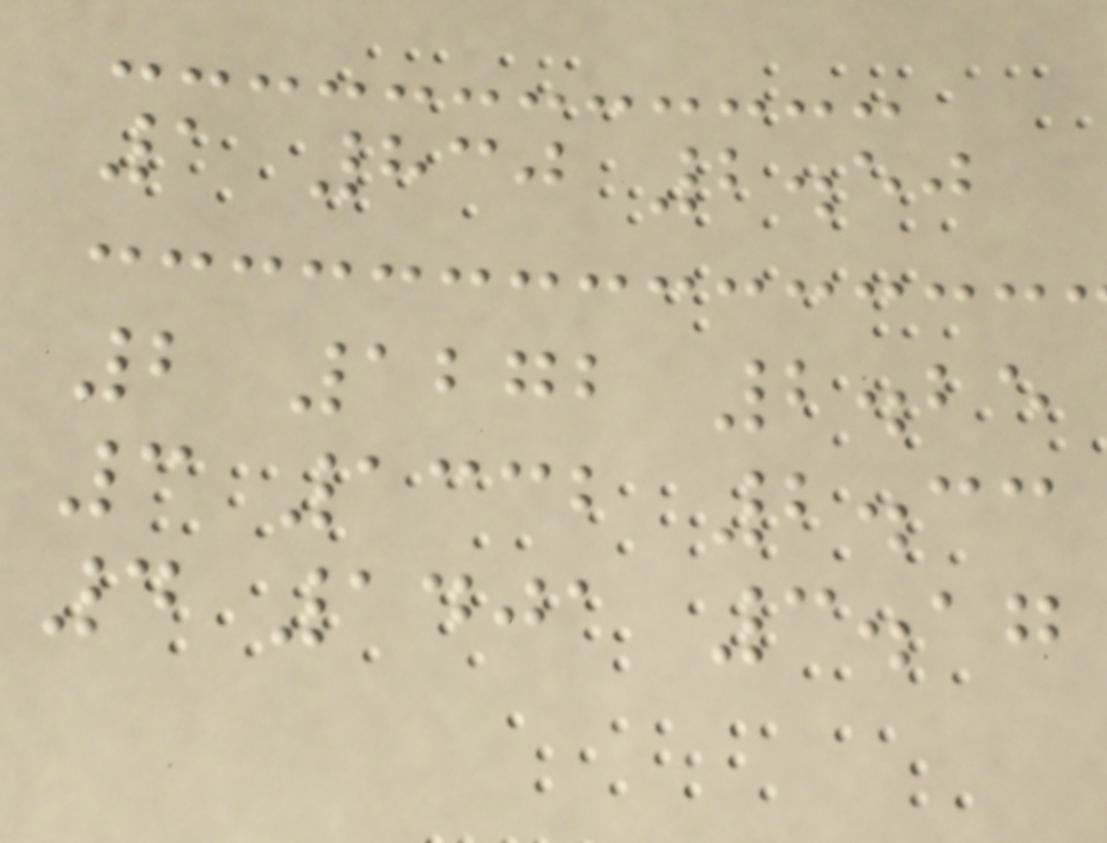1 830 2.50
2 1272 2.25
3 1332 2.33
4 1401 3.17
